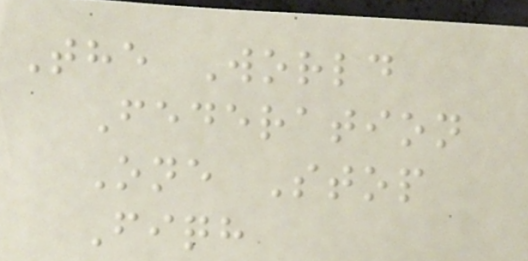The World
Federation
One Stop
Fiqh
